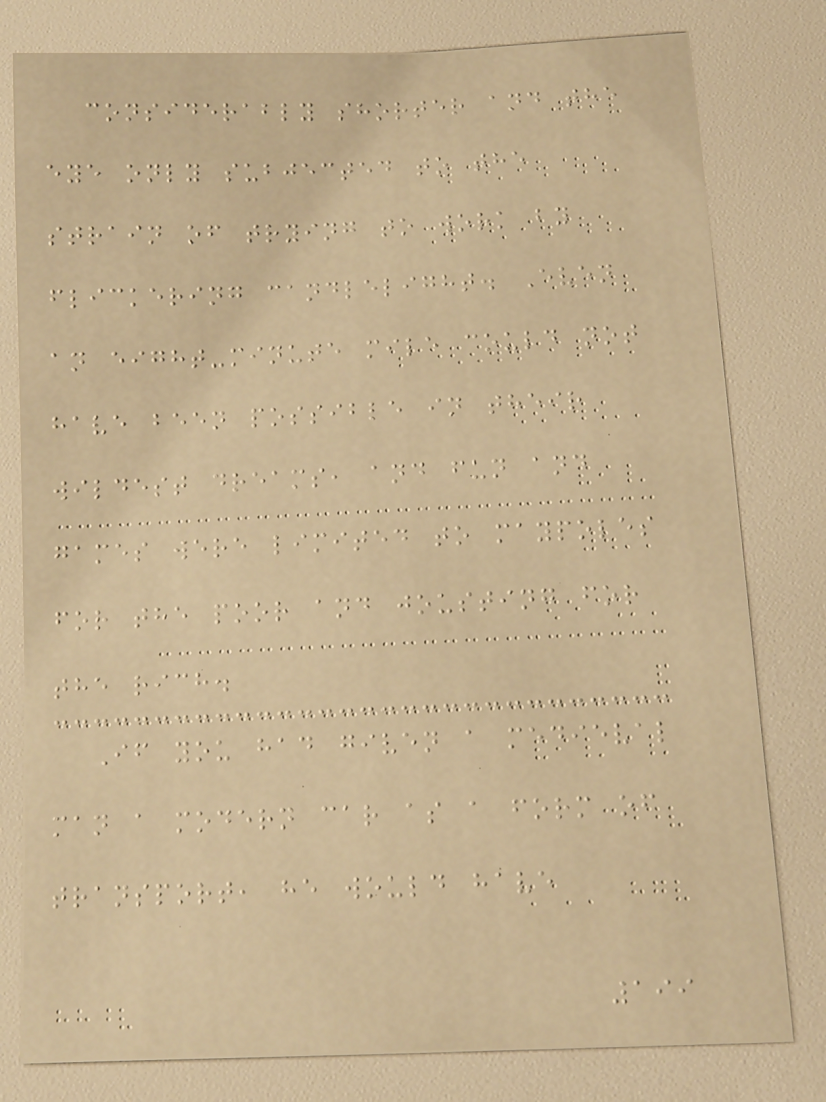considerably shorter and the
eye only subjected to the
strain of trying to work by
flickering candlelight. Even
an eight-minute mile could not
have been possible in their
wildest dreams, and fun and
games were limited to maypoles
for the poor and jousting for
the rich.
If you had given a medieval
man a modern car as a form of
transport, he would have
199
